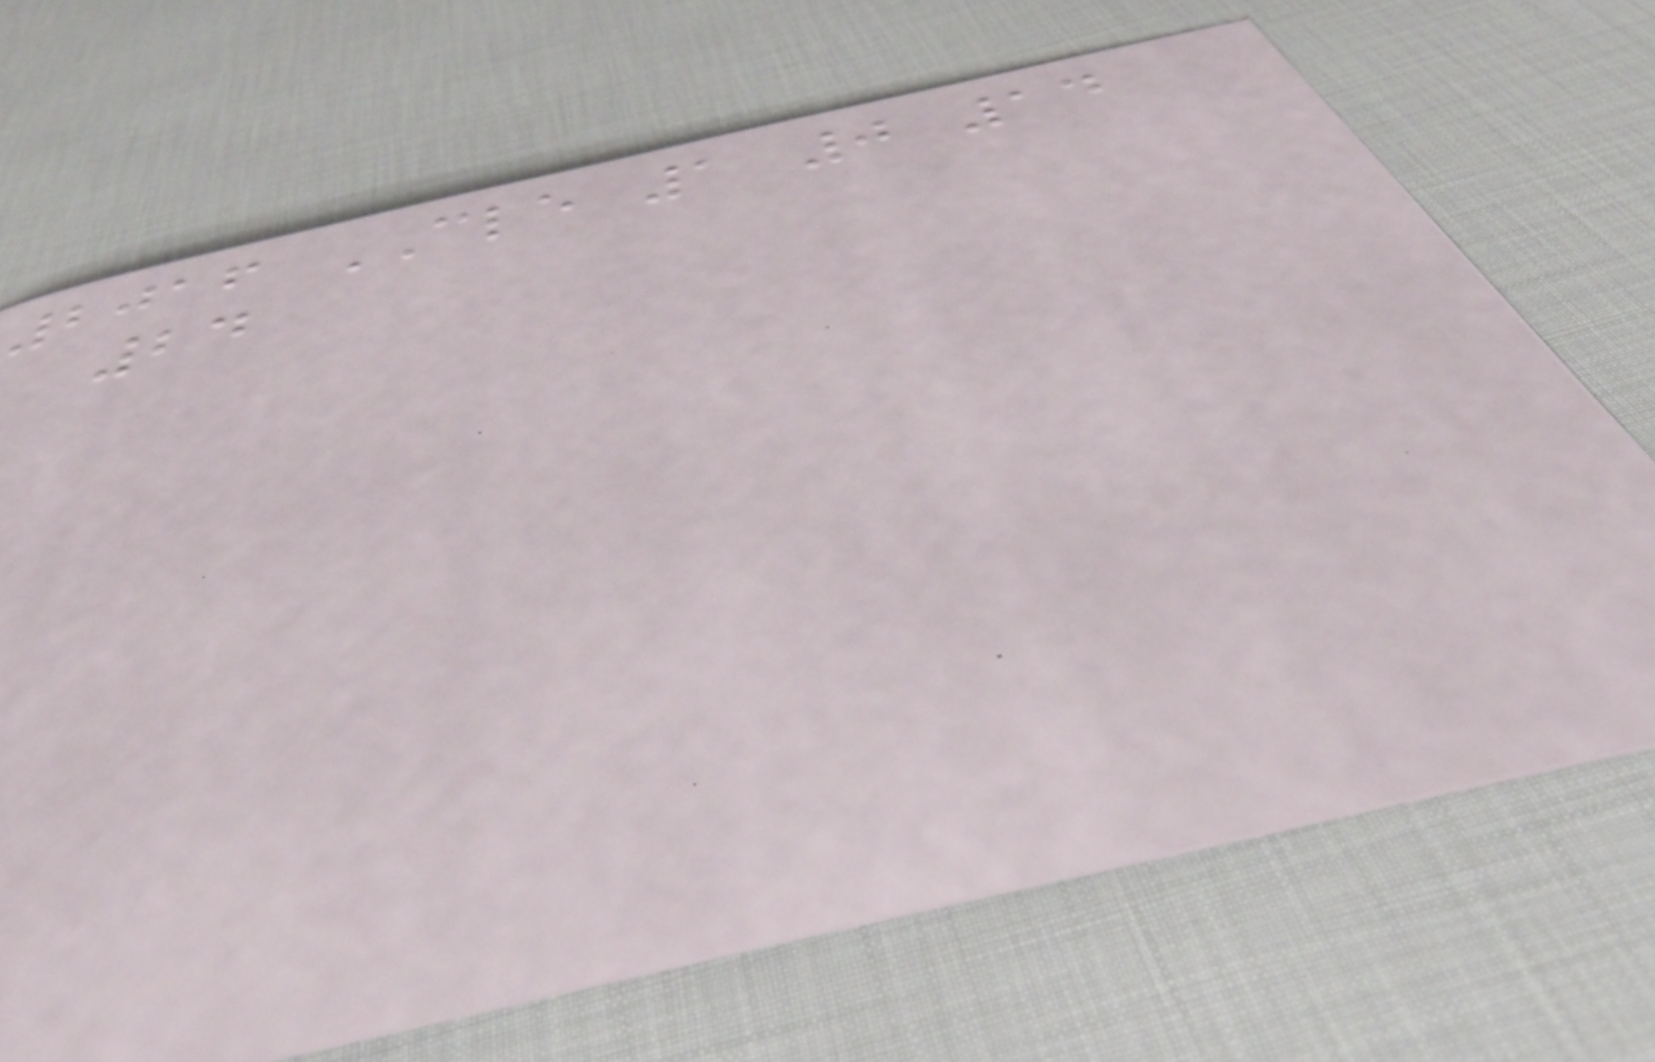2016 CLE 1 0 14
24
